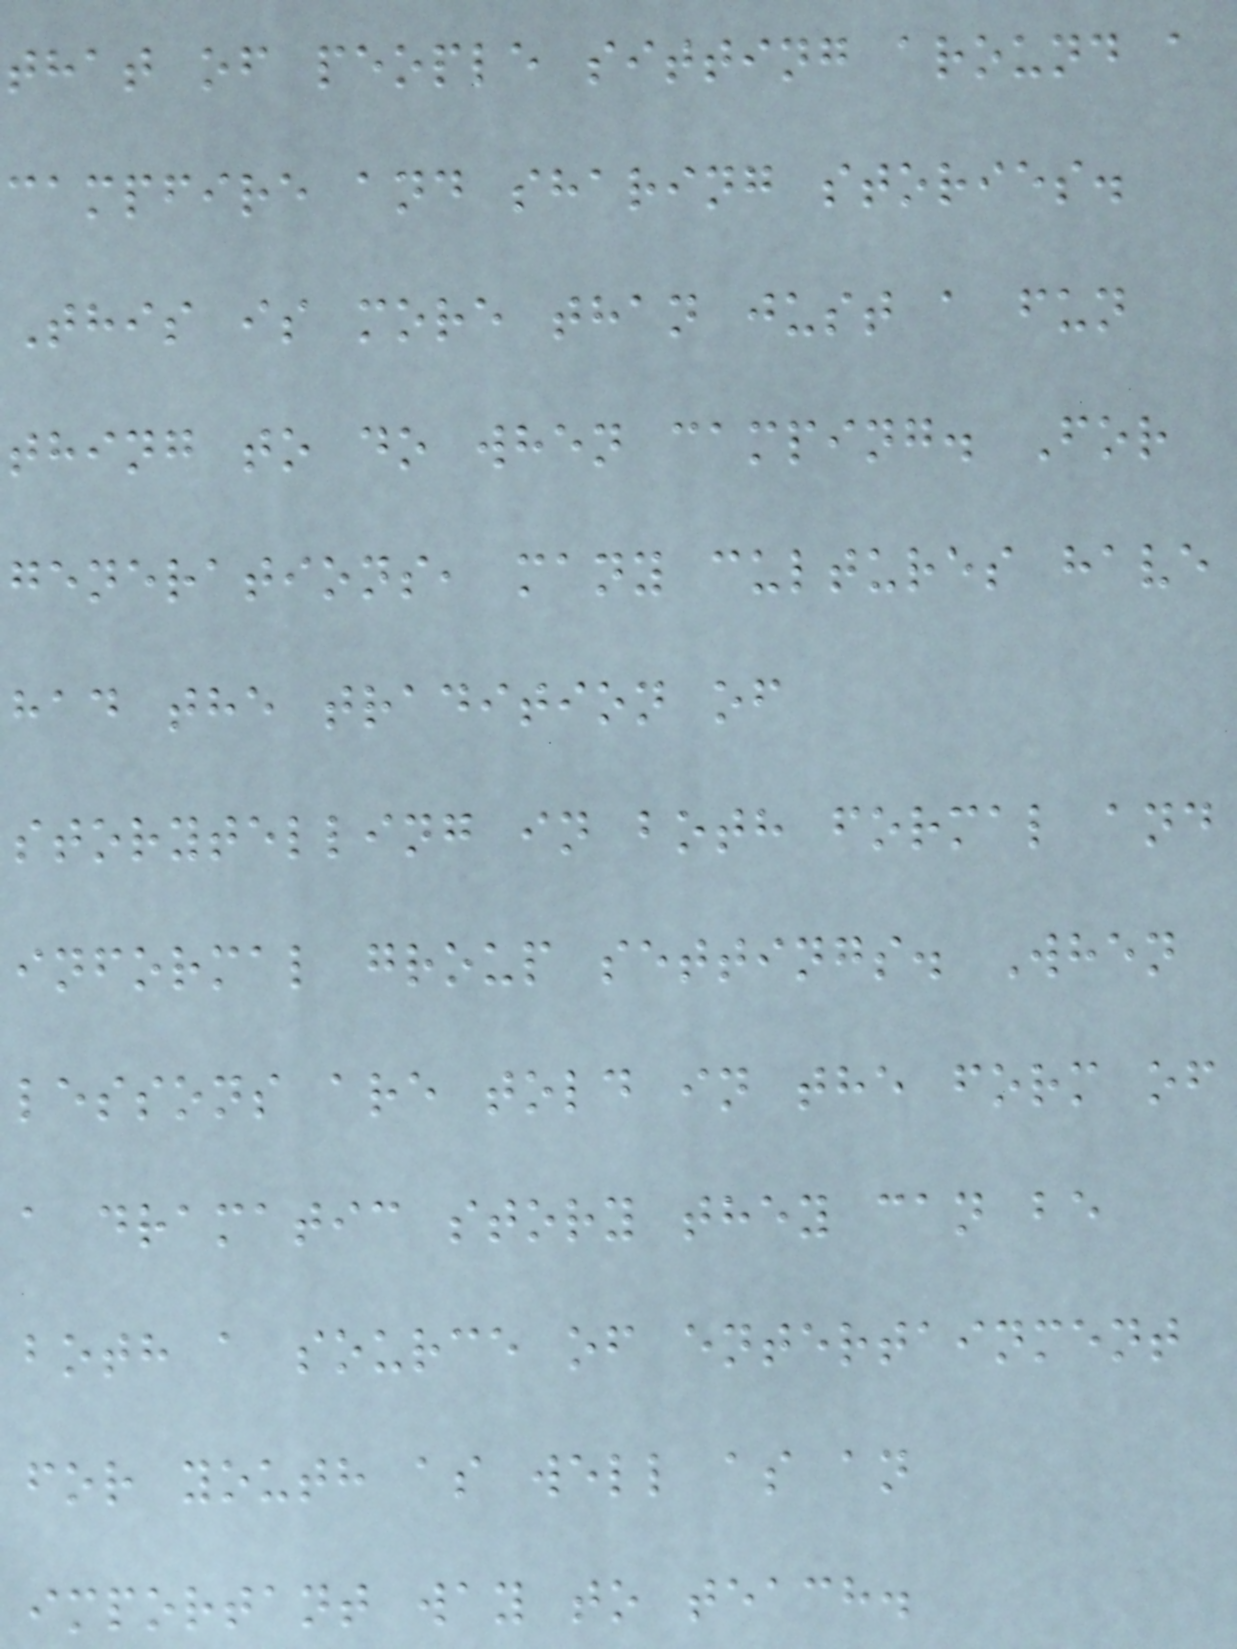that of people sitting around a
campfire and sharing stories.
This is more than just a fun
thing to do when camping. For
generations, many cultures have
had the tradition of
storytelling in both formal and
informal group settings. When
lessons are told in the form of
a dramatic story they can be
both a source of entertainment
for youth as well as an
important way to teach.
